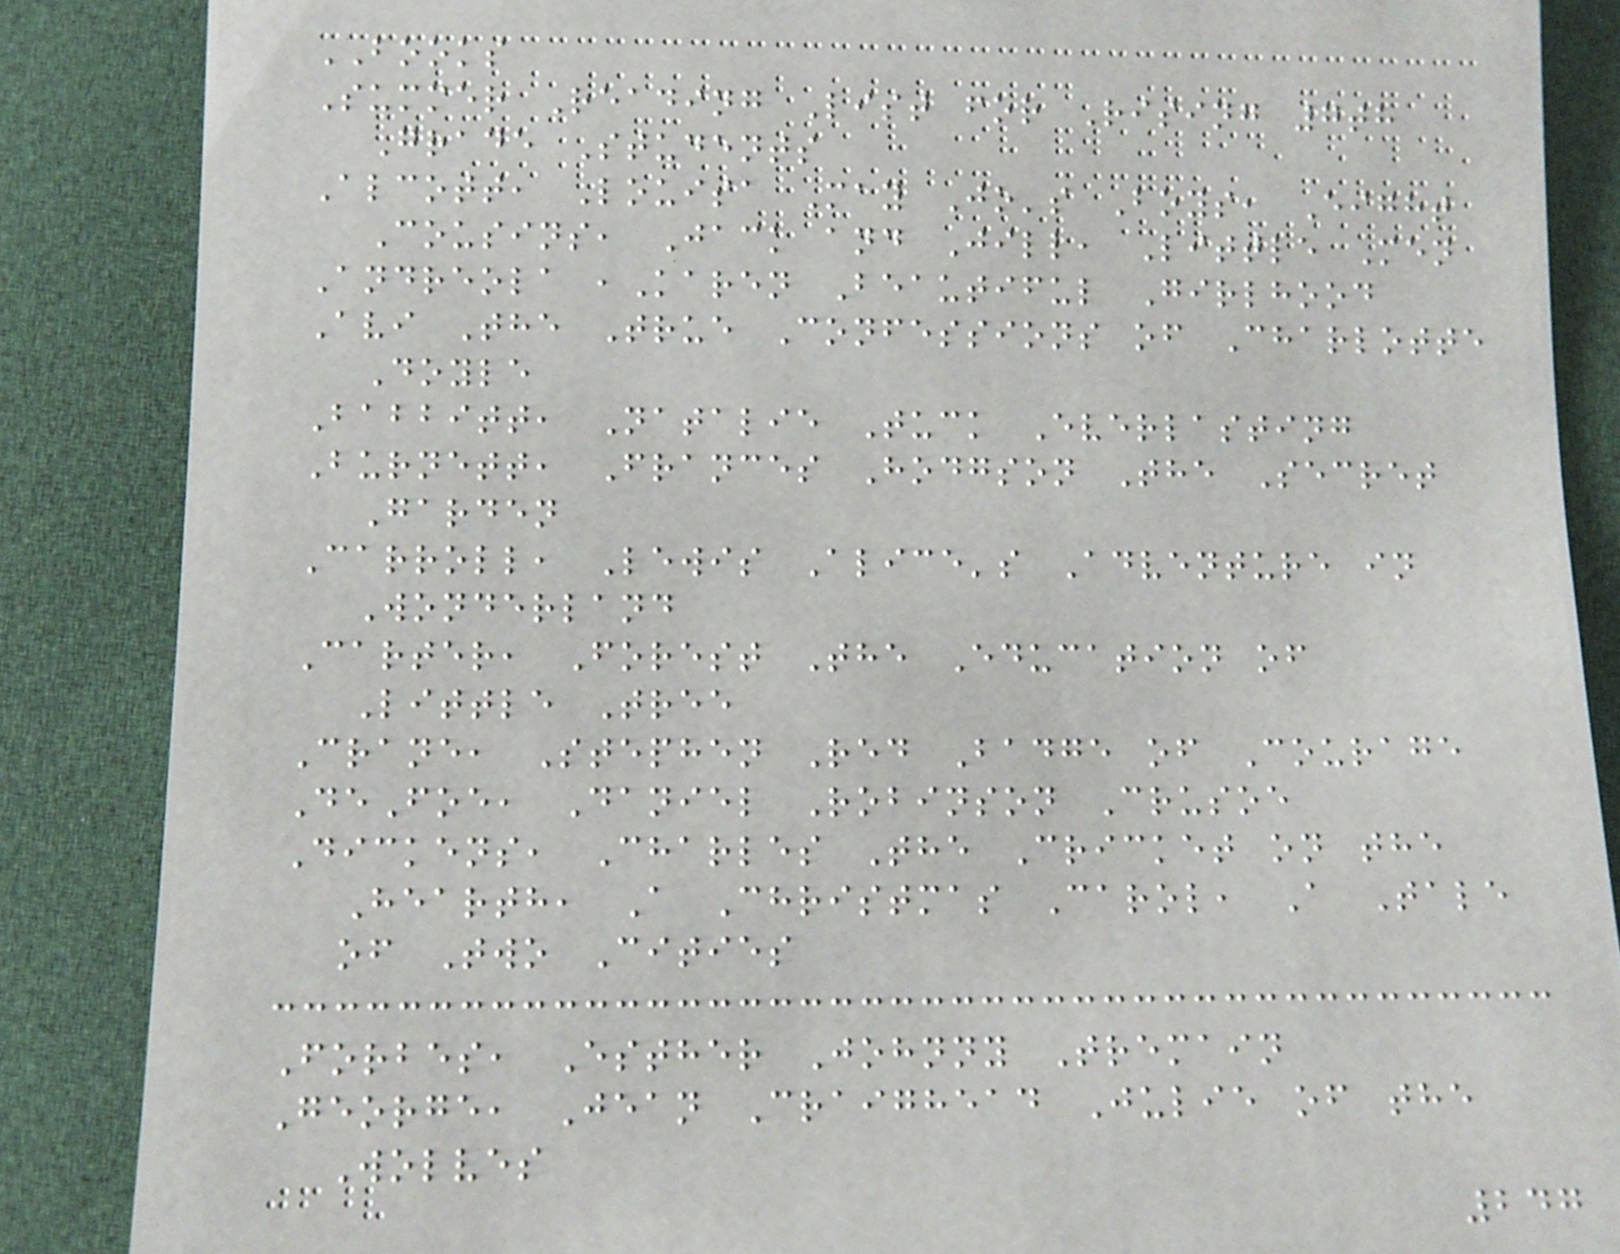BOOKS
Summer Reading List for Rising 7th
Grade Students
Alcott, Louisa May Jo's Boys, Eight
Cousins, Jack and Jill, Little Men
Andreola ,Karen Beautiful Girlhood
Avi The True Confessions of Charlotte
Doyle
Babbitt, Natalie Tuck Everlasting
Burnett, Frances Hodgson The Secret
Garden
Carroll, Lewis Alice's Adventure in
Wonderland
Carter, Forest The Education of
Little Tree
Crane, Stephen Red Badge of Courage
DeFoe, Daniel Robinson Crusoe
Dickens, Charles The Cricket on the
Hearth, A Christmas Carol, A Tale
of Two Cities
Forbes, Esther Johnny Tremain
George, Jean Craighead Julie of the
Wolves
247
